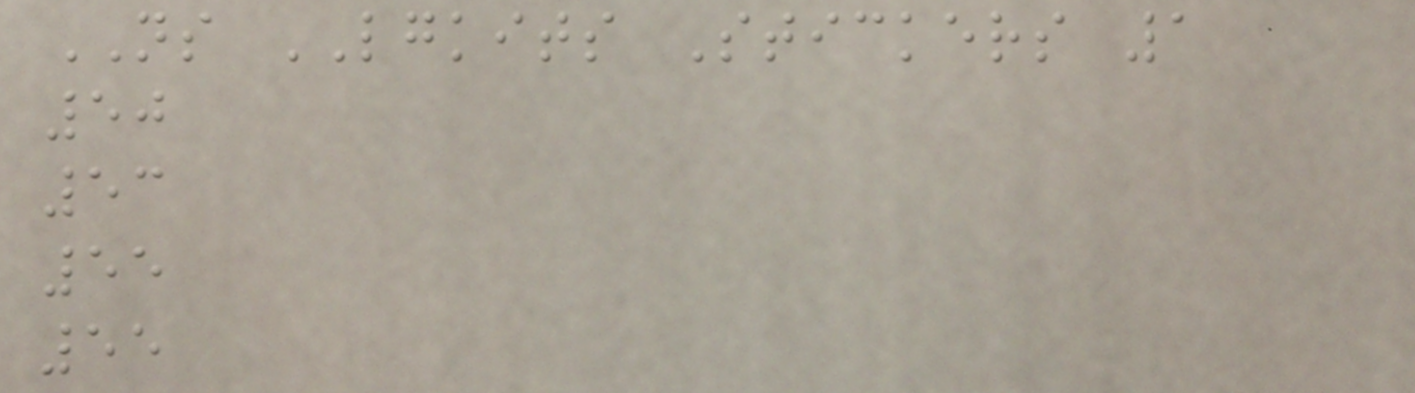NS LGKITS Stickers 1
50
53
55
55
